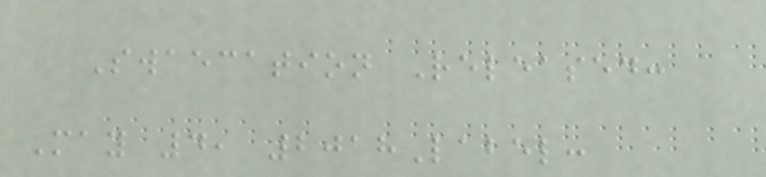Swaecation Released:
May 4, 2018Label:
